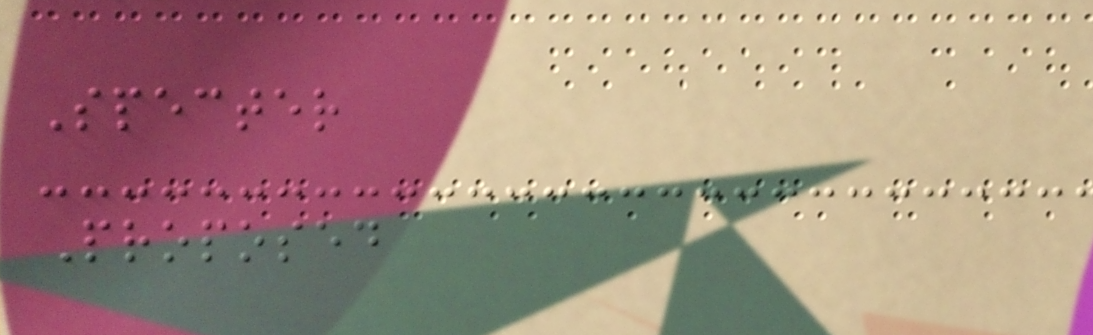Specter
Proposed
